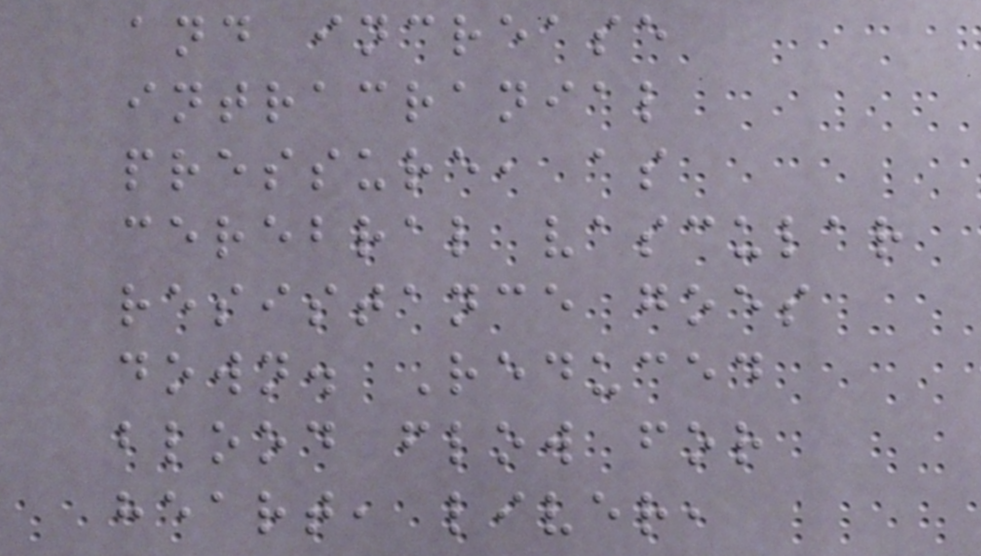and increase
intracranial
pressure, as
cerebral vascular
resistance goes
down. Reduced
blood flow for
heart, liver,
